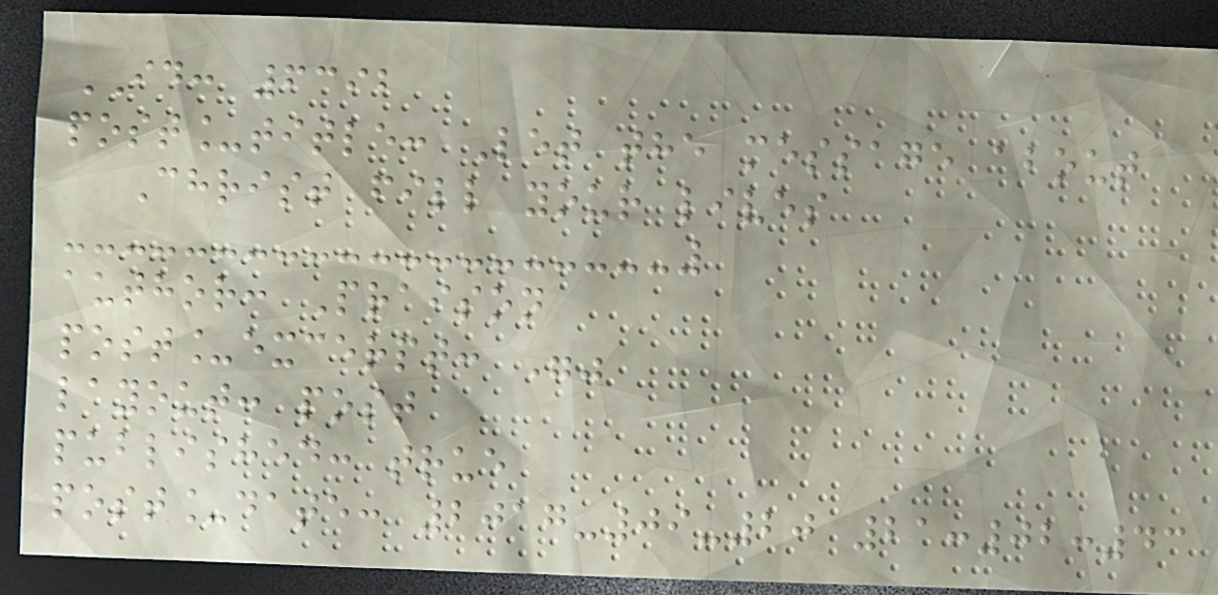ID: 6392
post_title: Let the message about
Christ fill your lives
author: Praison
post_excerpt: ""
layout: post
published: true
post_date: 2017-09-20 21:02:43
